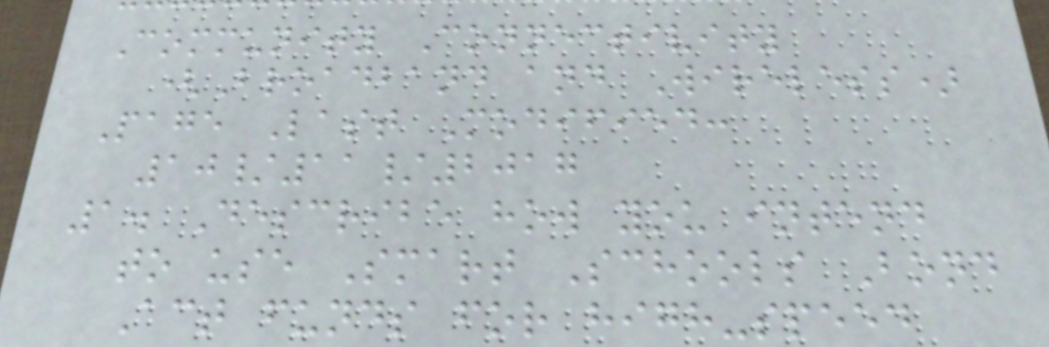Community Connectivity
(Broadband and Wireless)
Page Last Modified:
10/11/2017
1. Describe how you intend
to use Smart Schools Bond
Act funds for high-speed
